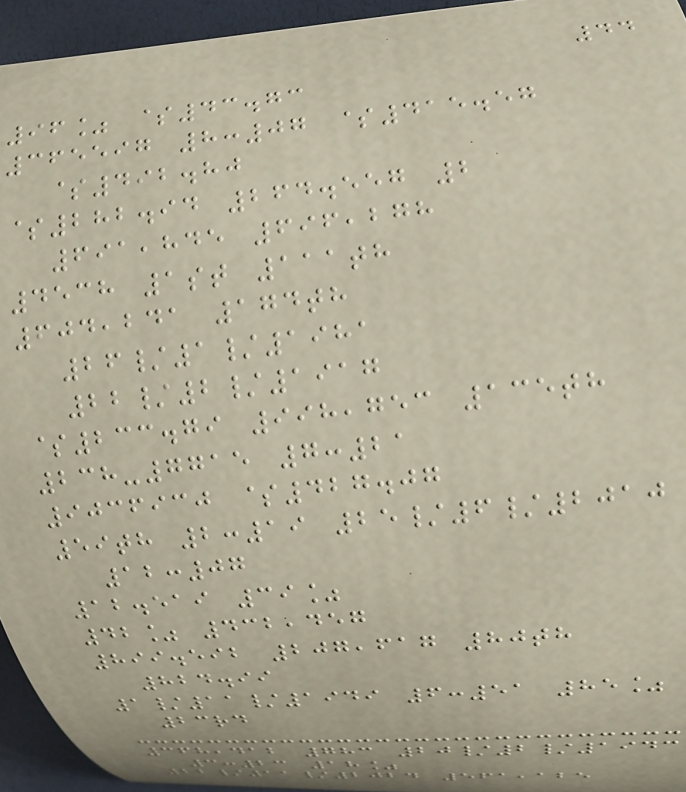44
96% $43.73
365597 8:07 $415.57
$492.80
$282.94 264.557 2
691,845 696,278
4538 1st 111th
604,241 174th
26/1/1981
22/2/1917
$233.79 998,753 135th
238-7715 7:21
9036930 $427.07
59th 2:19 25/6/2010
12:07
12.519 39%
42% 432,457
899.592 207,617 80th
824.99
1/11/1949 6:51 85%
23rd
368,412 783 20/2/1943
3:23 18%
22/11/2024 561,125
